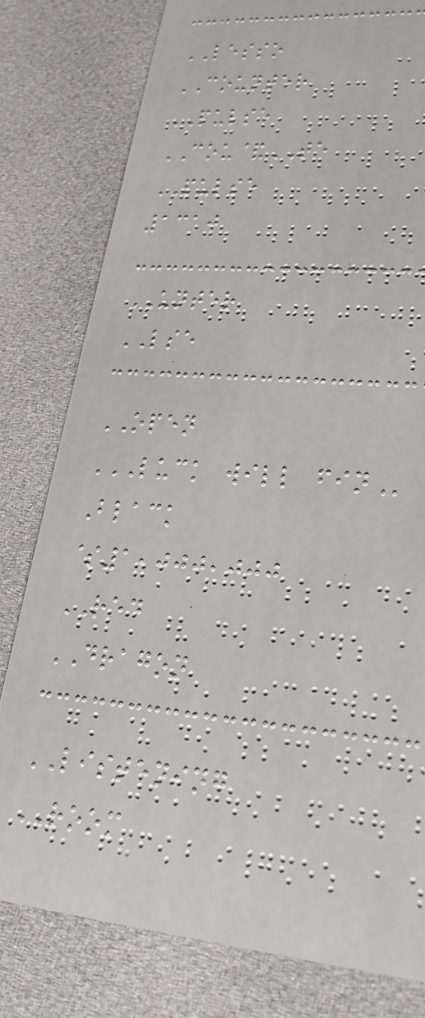LESSO
COUNTER
PULSE
COU&TE
PULSE
1310
UNTER
LSE
OPEN
LUCK WILL FIN
Black
$1,000,000
RED
DRAGON
LISTENING
ROOM
